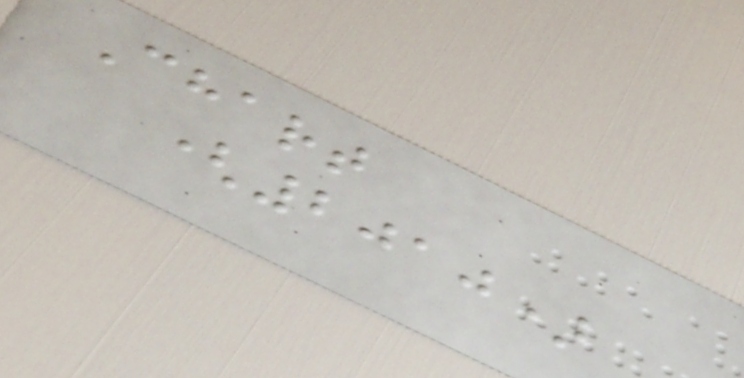Chart
(2010)
